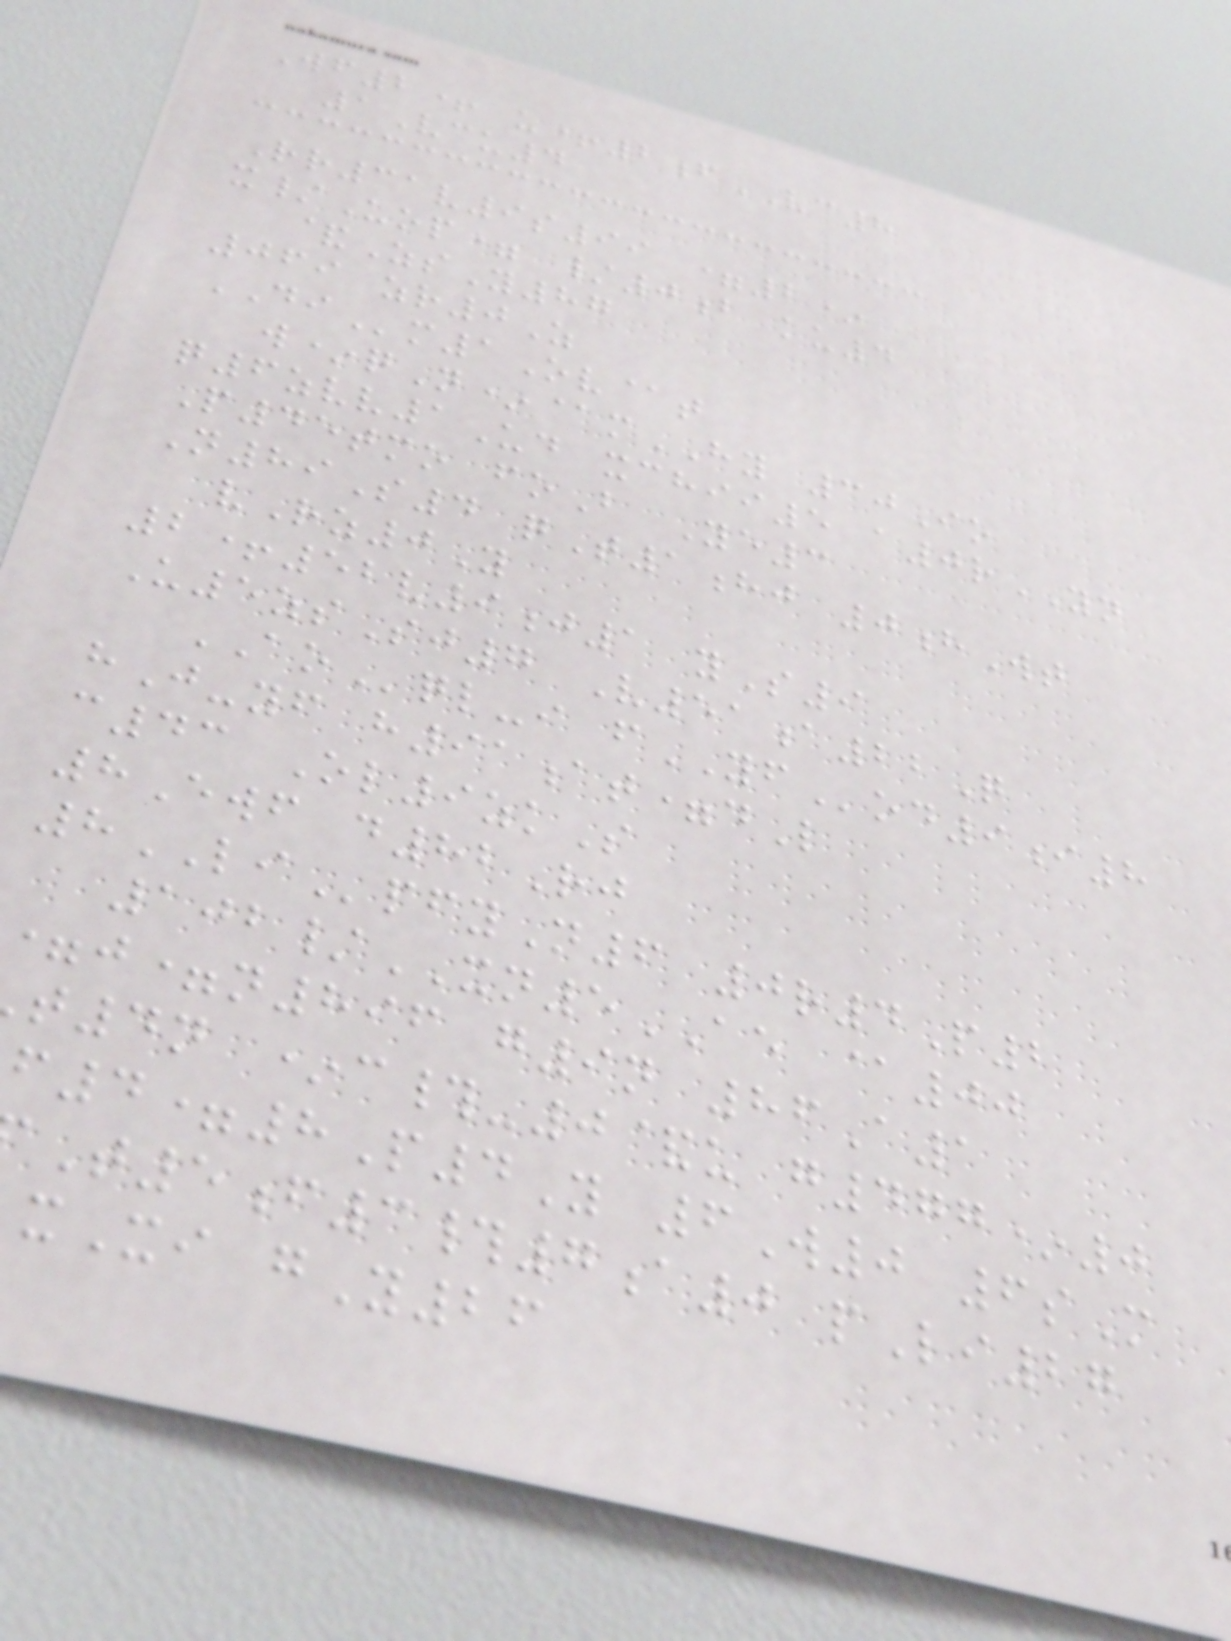Wf2+ u+2fVC8
1Vcu4
Rr31v9s99 =2*
x/Uop= /0b ku4
&ZsY87
069 zr0Z
DIm1Ov@t
w*qN*@mHY 30Io
q6zvv1Ud xchii5 a0rYN
P45tmo foB Ye3
N89S4 qT1hj 0hWt
vRz0Y
2+52v9j1 yS9
U5zsSj7 V51a22Q
AOql-i fYFod9i8
hJ-yf h91at=dL
c43 Ol9zkS
8Ewf d82Rj
8LIpfyN6 0r4P2
102/XN5AE @00
j=n896 g9n 86A1
t4n *c#-0&u g477*0
f4=8P4Y 6W0 6sM
T5f3#7a0 pLi27
xXi gY26
